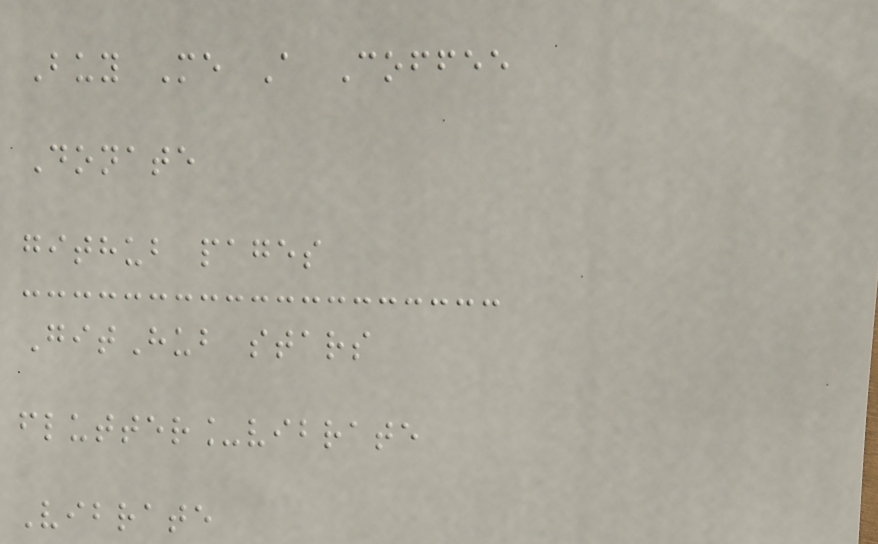Buy Me A Coffee
Donate
github pages
GitHub stars
flutter_vibrate
Vibrate
